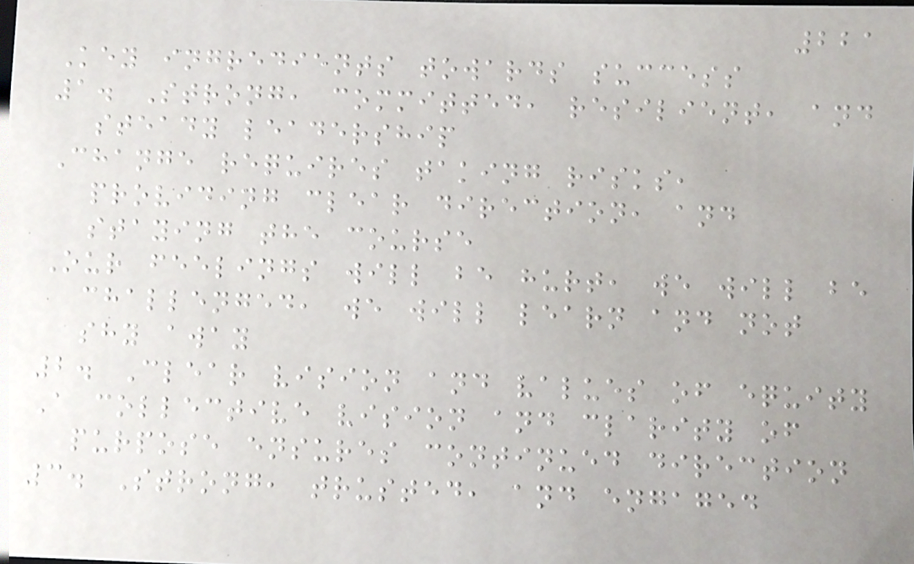221
Key ingredients towards success
1. Strong, committed, resilient, and
steady leadership
Change requires taking risks,
providing clear direction, and
staying the course
Our feelings will be hurt, we will be
challenged, we will learn and not
shy away
2. Clear vision and values of equity
A collective vision and clarity of
purpose ensures continued direction
3. Strong, trusted, and engaged
